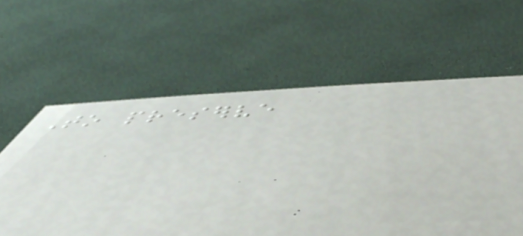To preserve
